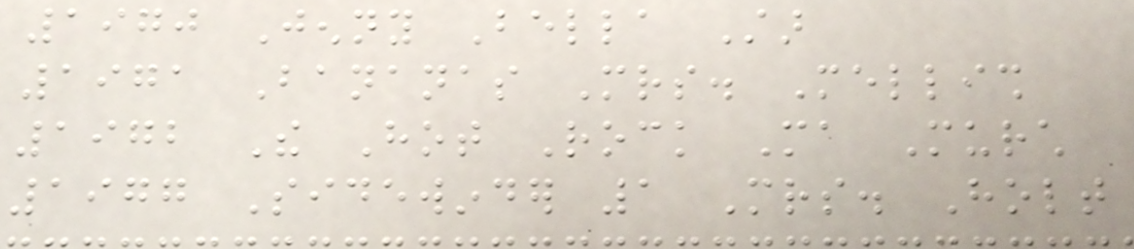1970 Jenny Bella Star
1971 Bananas Mrs. Mellish
1972 The Hot Rock Ma Murch
1977 Sidewinder 1 Mrs. Holt
